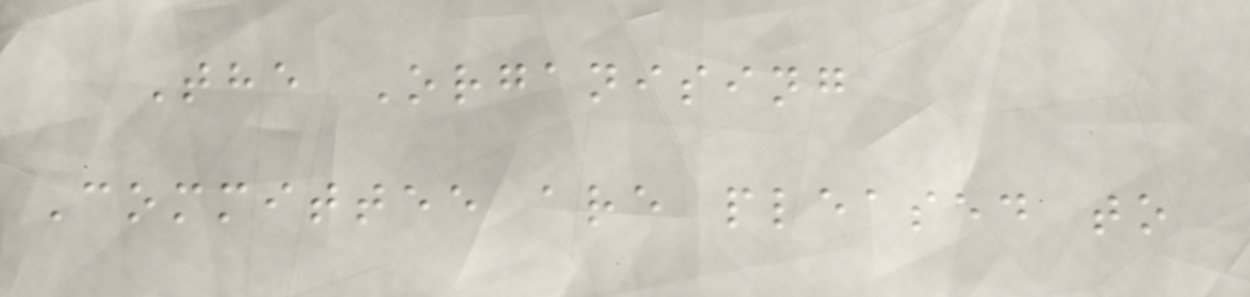The Organising
Committee are pleased to
